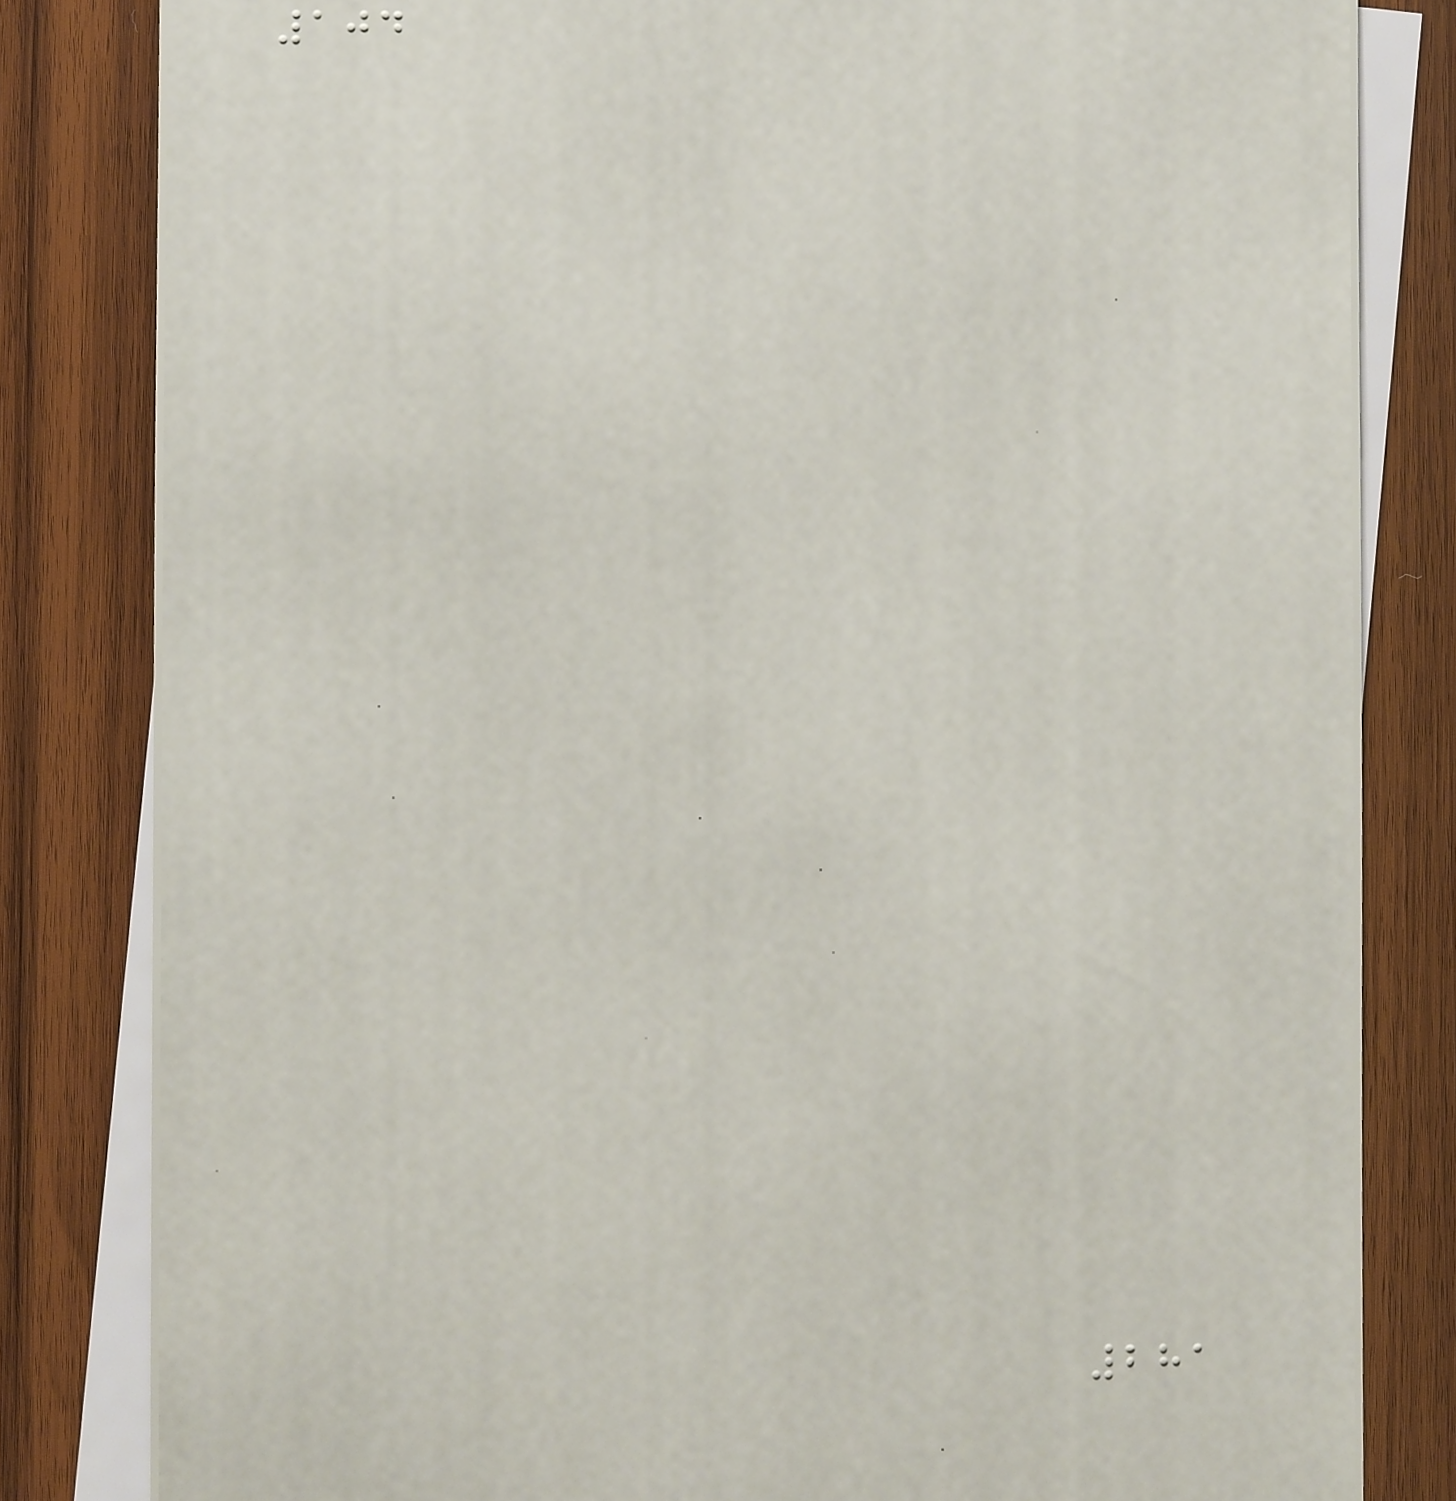104
281
